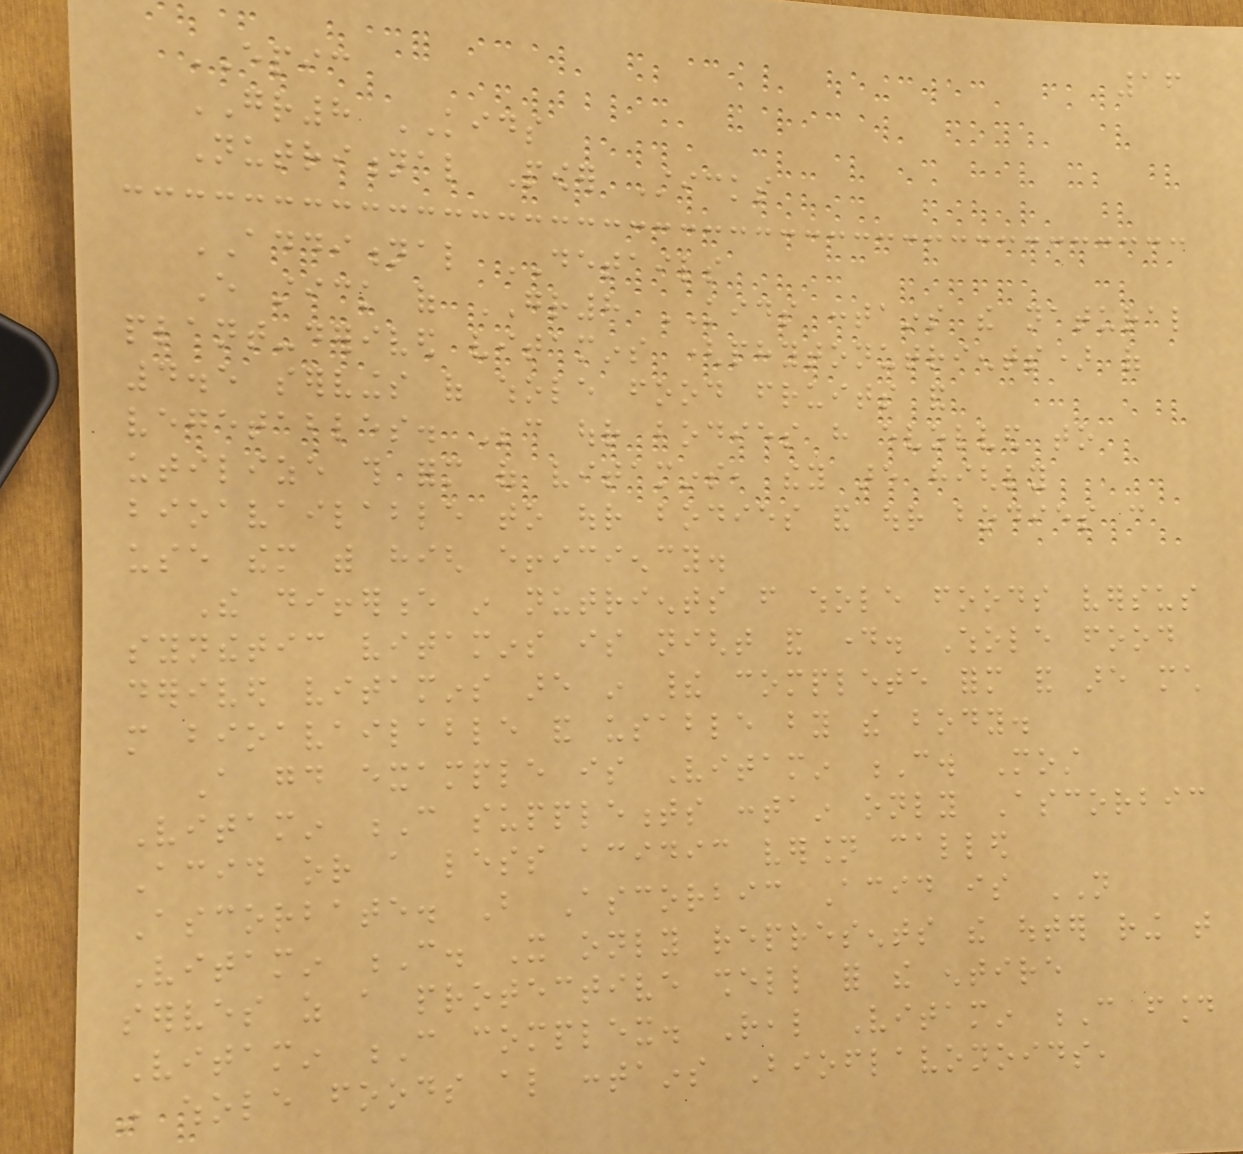16
EPIC
GR8 KIDS
Nutritional Power Sticks
ADDITIONAL DETAILS
Every stick of GR8 KIDS contains the natural
plant-derived vitamins (phytonutrients) of
4.5 servings of whole food fruits and
vegetables. Because our bodies have evolved to
utilize this form of vitamins, they are highly
bioavailable to our bodies and our bodies can
use them with high efficiency.
The difference in nutrients from whole foods versus
synthetic vitamins is night and day. Whole food
derived vitamins are in their complete form and are much
more bioavailable and usable by the body.
A good example is Vitamin C. Most
Vitamin C supplements contain only Ascorbic
Acid or a less acidic version called
Ascorbate. But Ascorbic Acid is NOT
Vitamin C. It only represents the outer ring that
serves as a protective shell for the entire
Vitamin C complex. Real Vitamin C found
in whole foods also contains Bioflavonoids,
